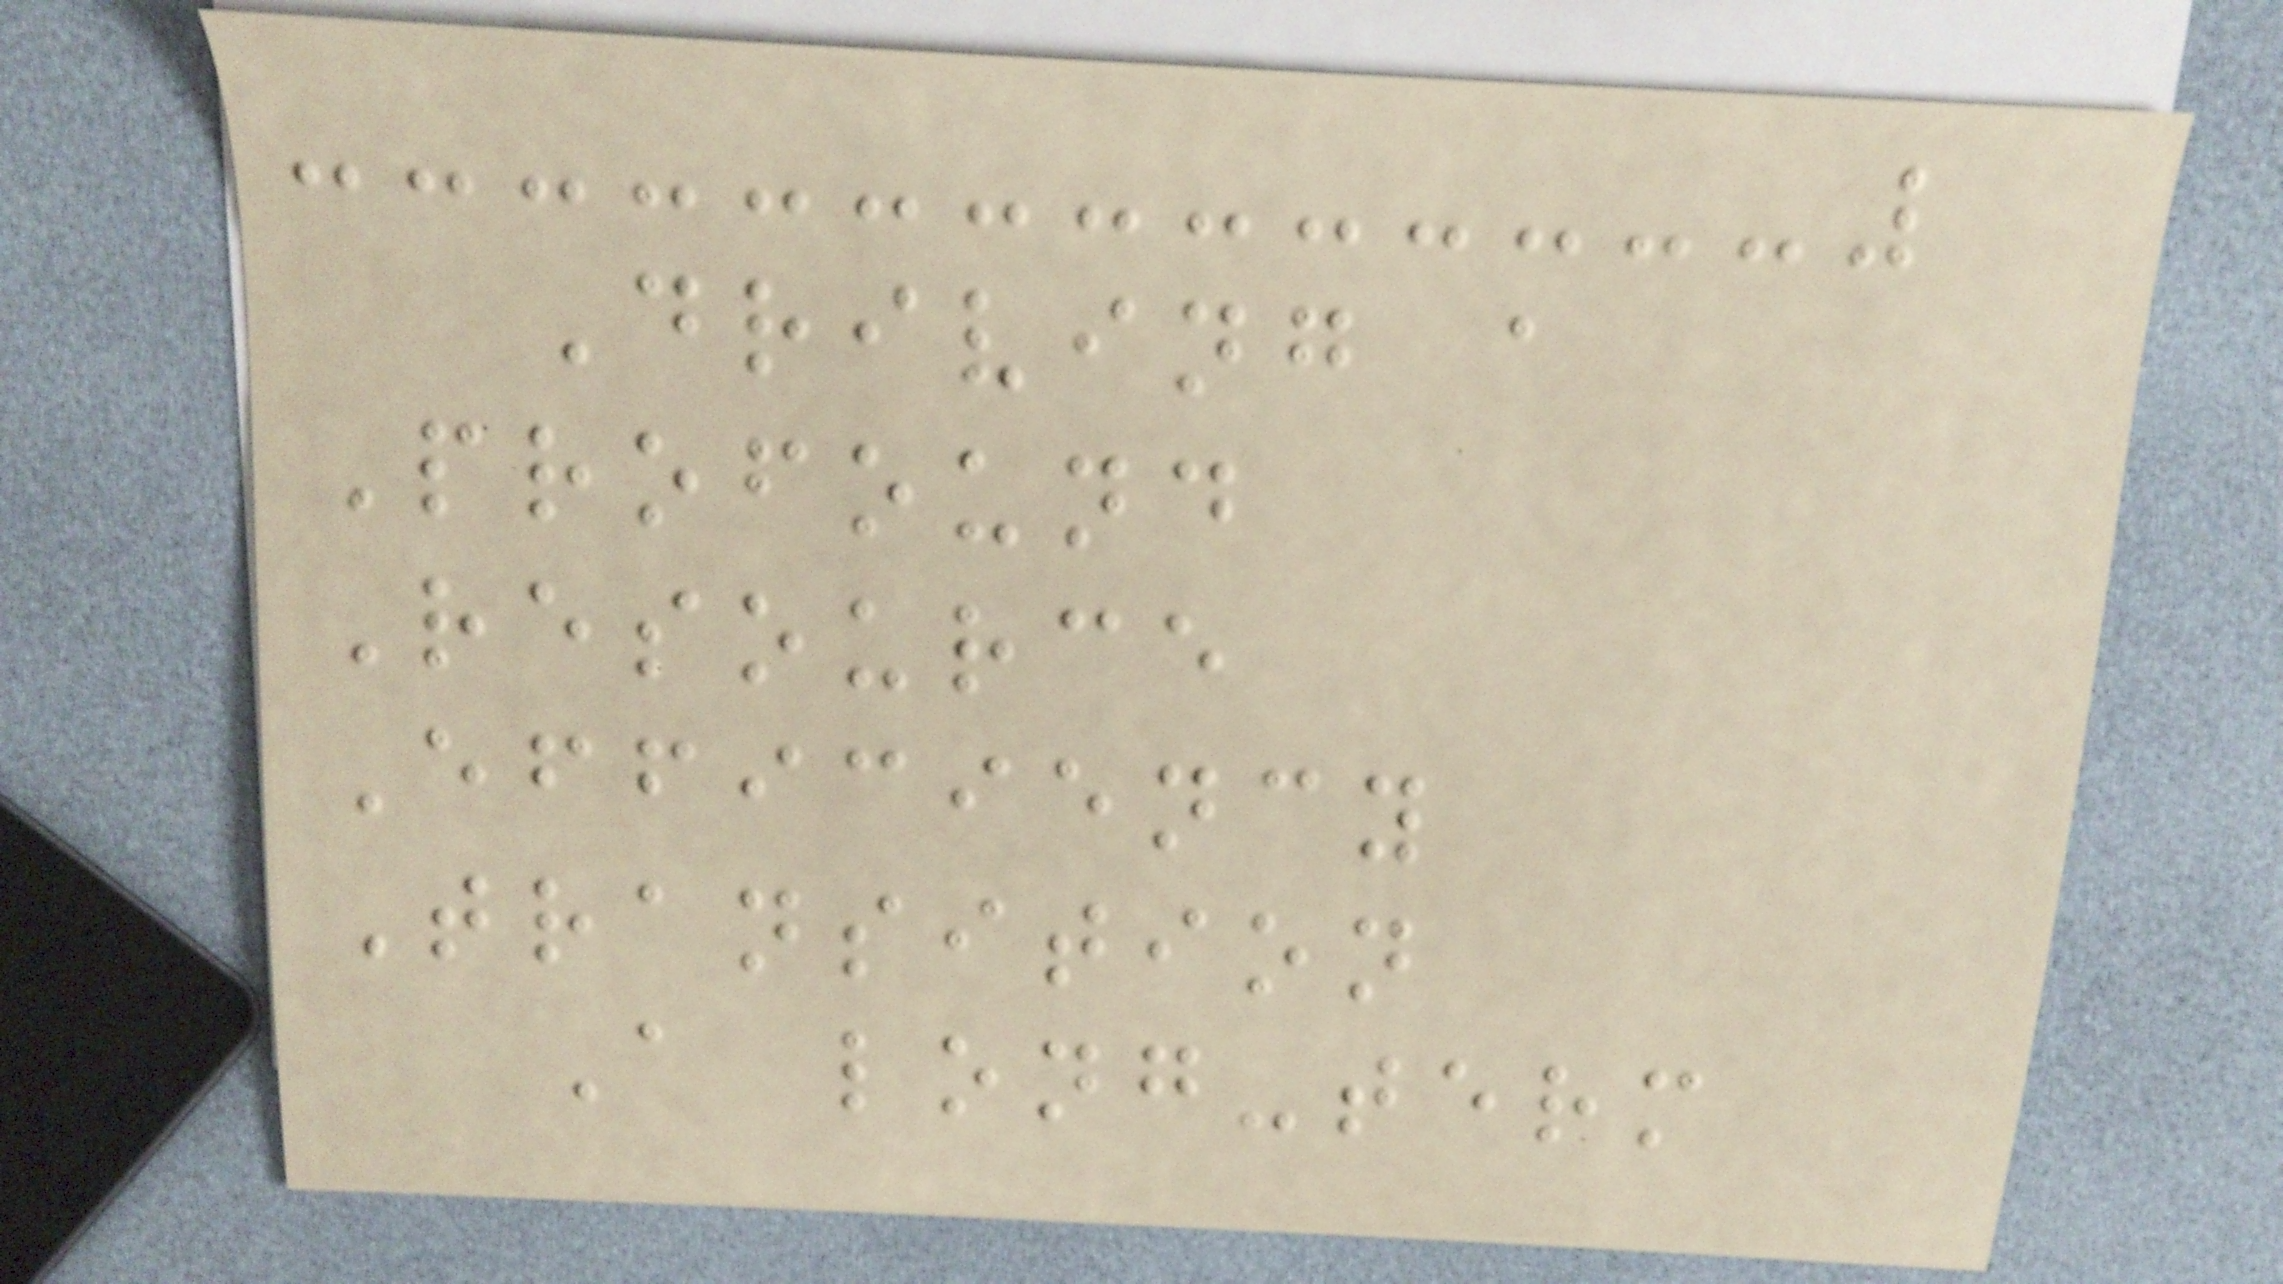Driving a
Profound
Resource
Efficiency
Transition
A long-term
